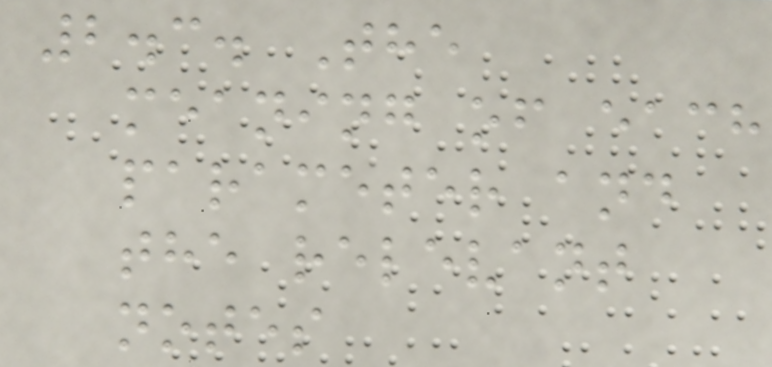2.3. The
meaning of each
parameter and
the relevant
notes
